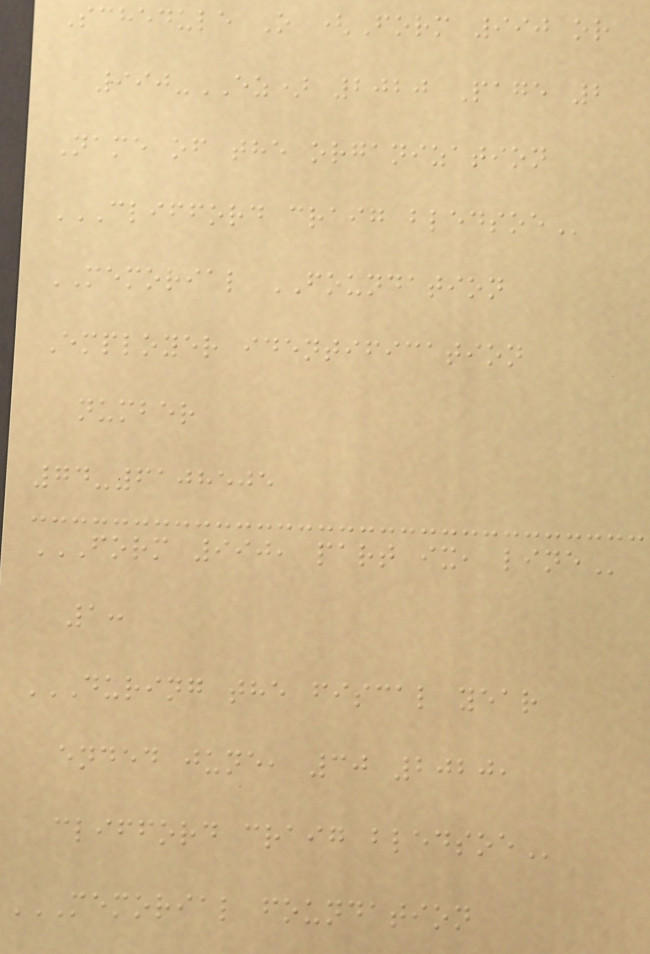Schedule O (Form 990 or
990-EZ) 2020 Page 2
Name of the organization
CLIFFORD CRAIG BLEDSOE
MEMORIAL FOUNDATION
Employer identification
number
74-6108505
FORM 990, PART IX, LINE
1:
DURING THE FISCAL YEAR
ENDED JUNE, 30 2020,
CLIFFORD CRAIG BLEDSOE
MEMORIAL FOUNDATION
